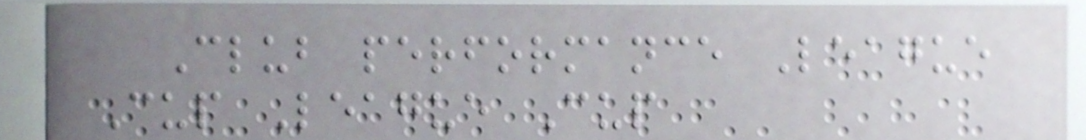Club performance League
Cup League Cup
